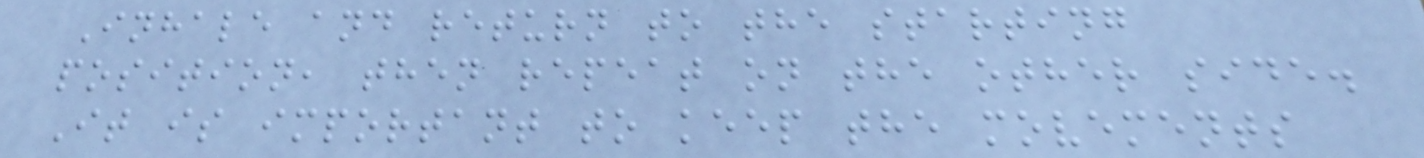Inhale and return to the starting
position, then repeat on the other side.
It is important to keep the movements
